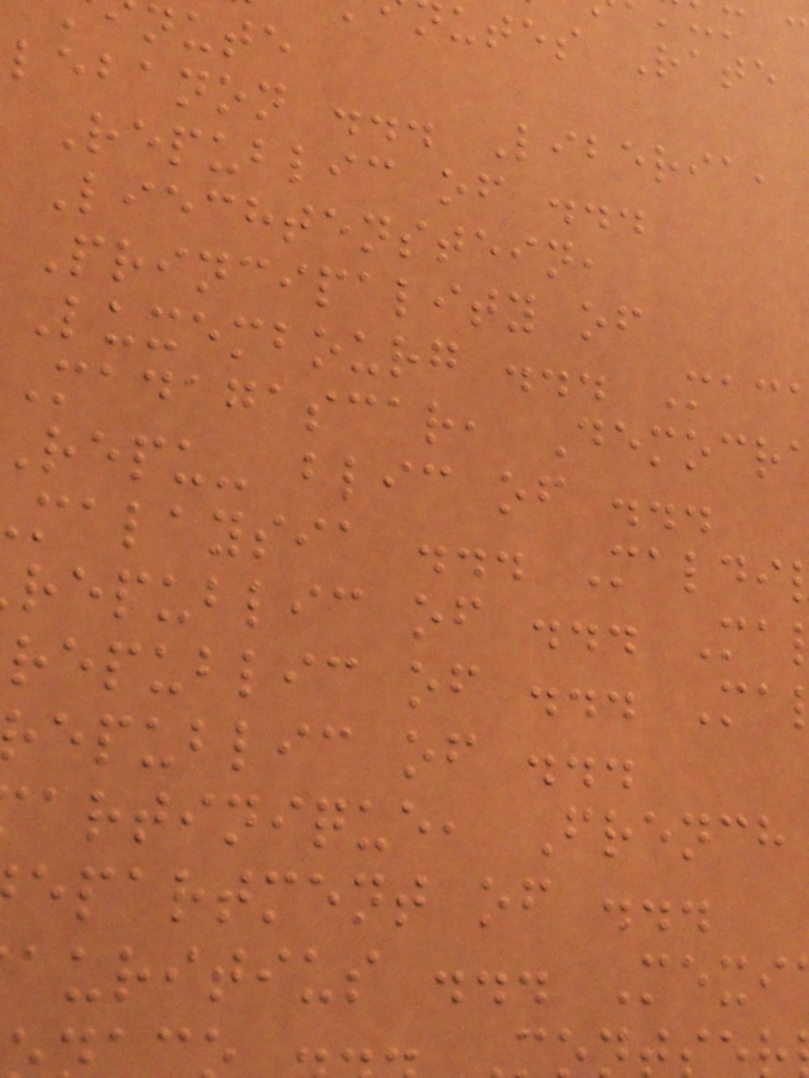utes Rate
nute
lebanon ... Liberia,
Republic of ...
Liechtenstein,
Principality of
Luxembourg ... Mac
Madagascar, Democr
repu- blic of ...
malaysia ... Maldi
republic of ... Ma
republic of ... Ma
epublic of ...
artinique, French
epartment of ...
auritius ... Mexi
